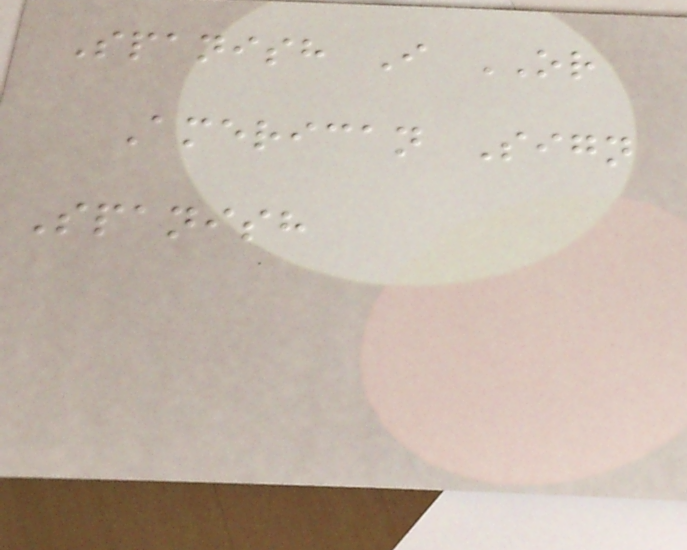Spanish I OR
American Sign
Spanish
